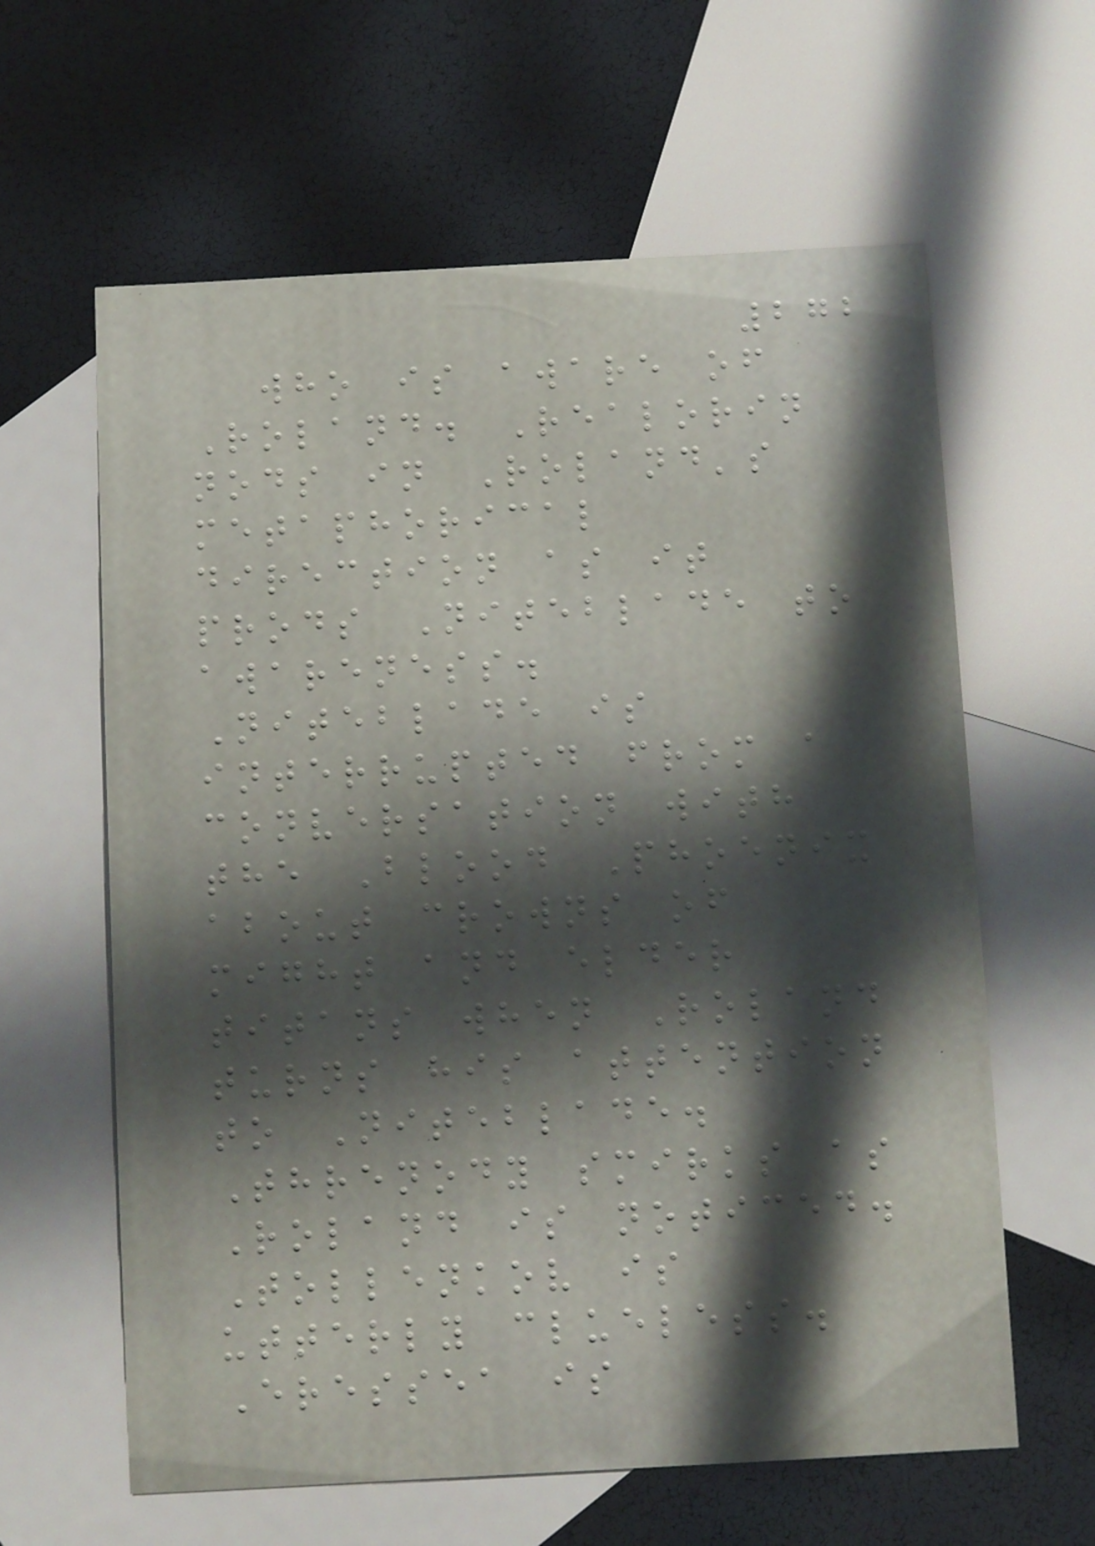272
who is aware of
Roland. Realorin
nods in Roland's
metaphorical
direction as it
prods Niteblade to
awareness.
Niteblade is
interrupted from a
conversation with
the Blood Phoenix
about crowns of
might and elder
titans when Roland
turns his attention
to Niteblade.
Threnody smirks as
Roland is noticed.
Tollenkov is
utterly clueless.
Eressea is
